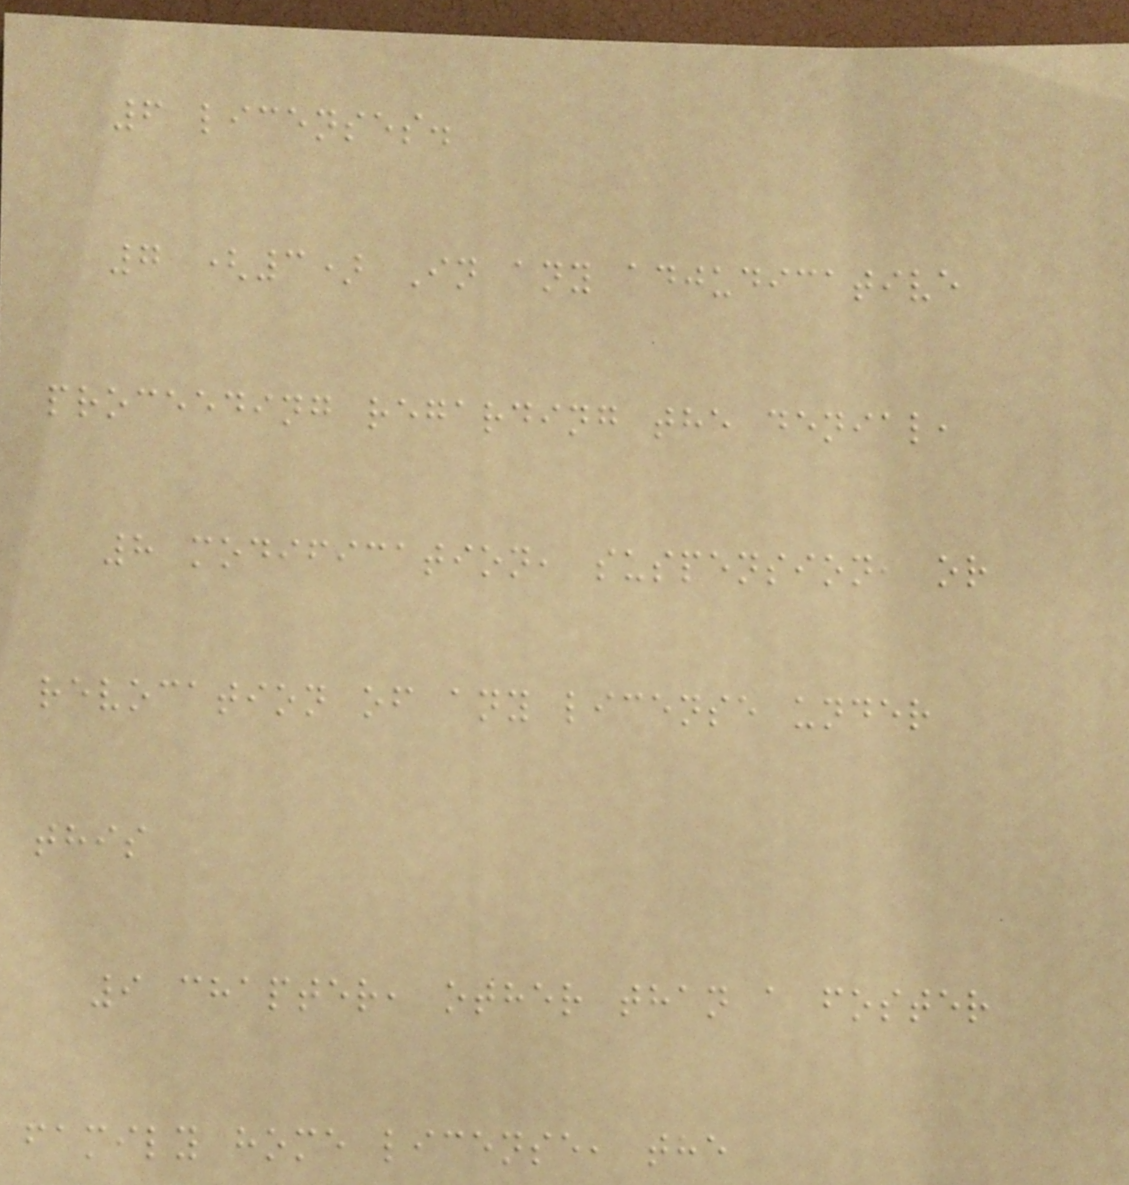6 licenses.
7 (3) In any adjudicative
proceeding regarding the denial,
8 modification, suspension, or
revocation of any license under
this
9 chapter, other than a foster
family home license, the
